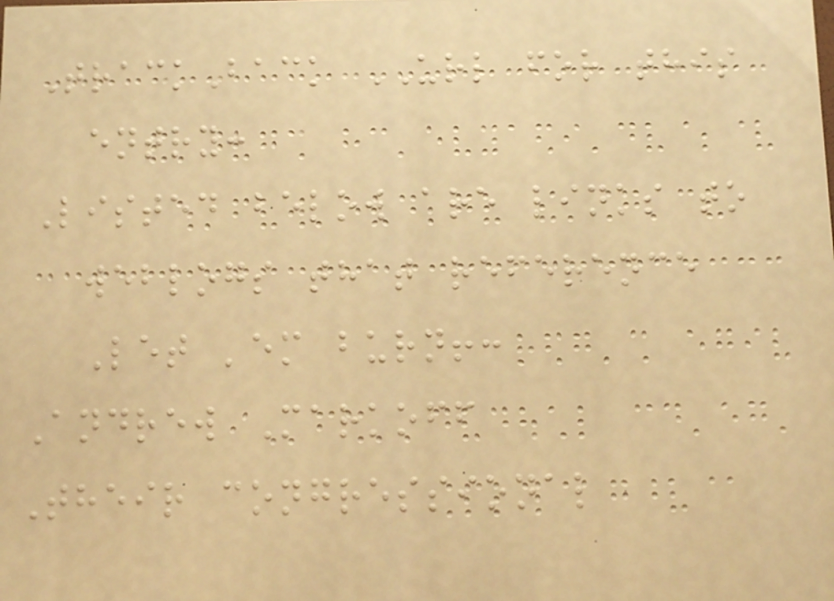TrackBack URL for this
entry:
Listed below are links to
weblogs that reference
Let 'em burn!:
Andrew Markoff
Their congressional
